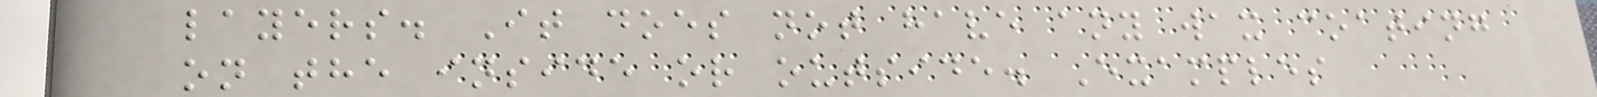layers. It does not have any wax coating
on the inside or outside. Examples
